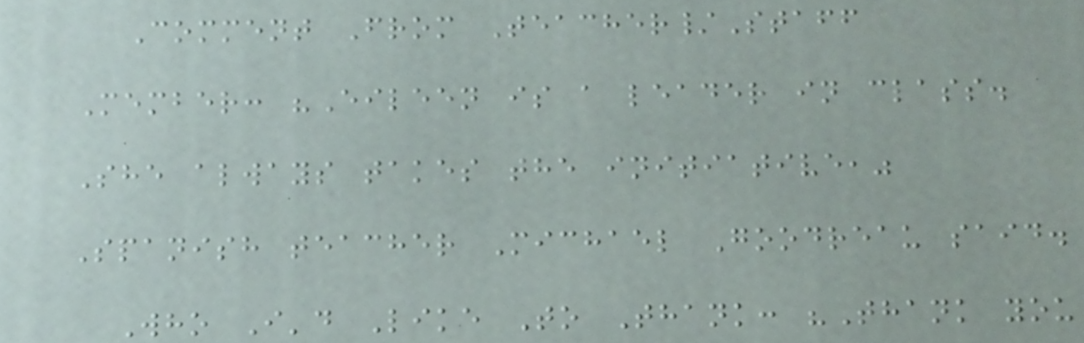Comment From Teacher/Staff
Member: "Eileen is a leader in class.
She always takes the initiative,"
Spanish teacher Michael Goodreau said.
Who I'd Like To Thank: "Thank you
